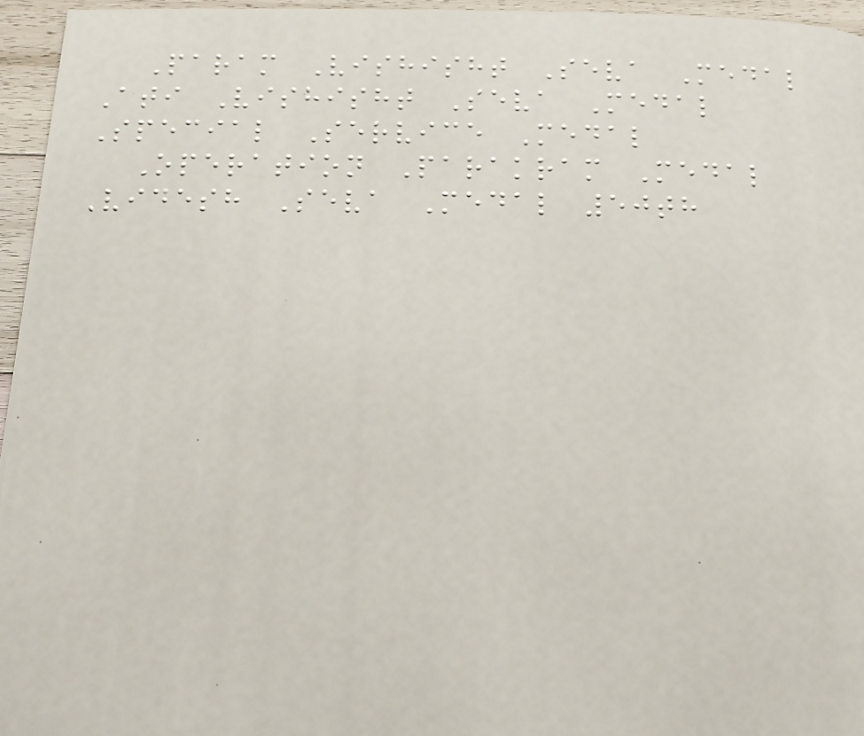Param Vishisht Seva Medal
Ati Vishisht Seva Medal
Special Service Medal
Operation Parakram Medal
Videsh Seva Medal 50th
